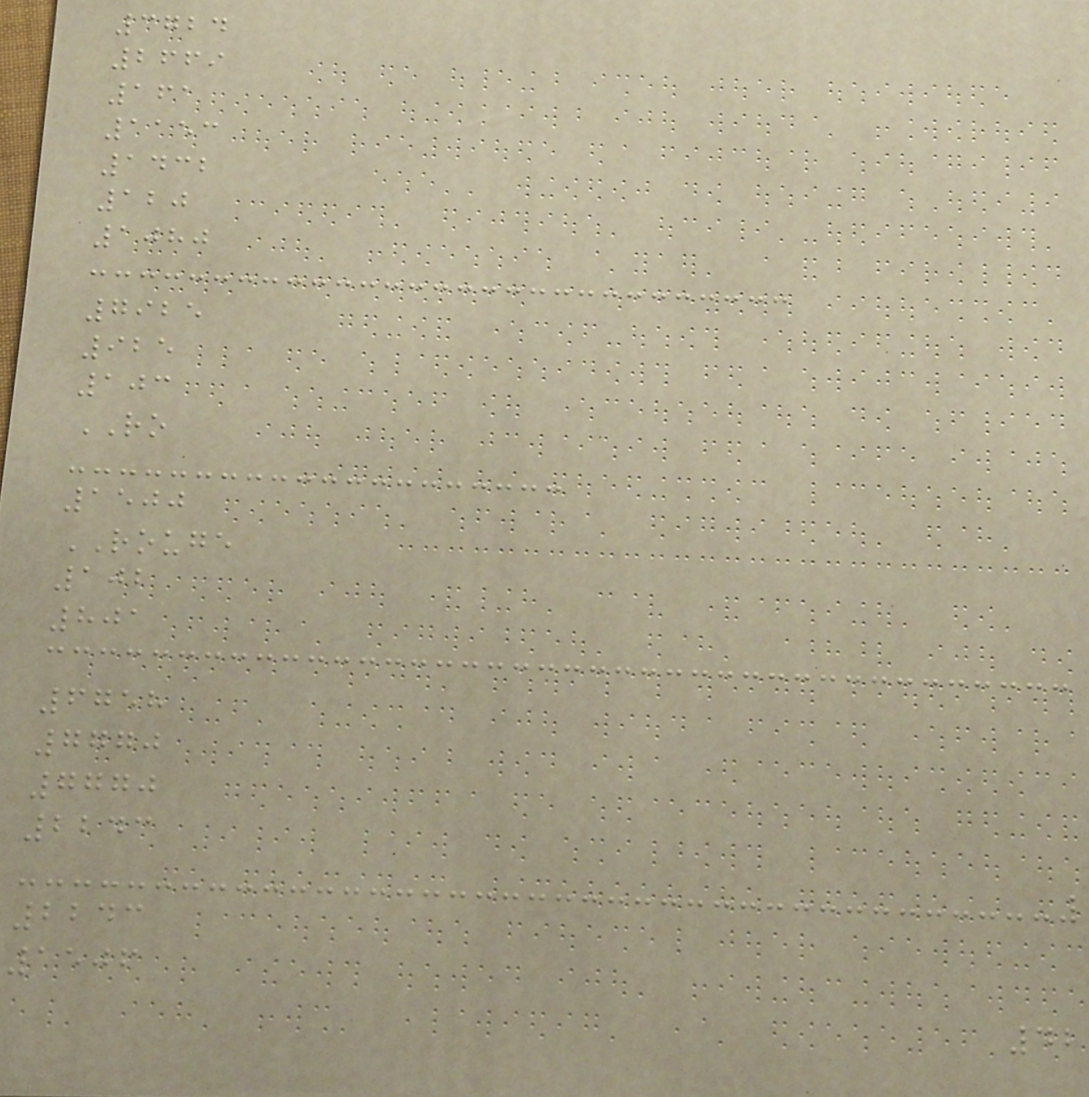3724
2669
161
1153
1432
120
1080
7925
925
103
RO
1500
ROUGE
102
801
6758
7770
7770
2243
2243
1506
42
